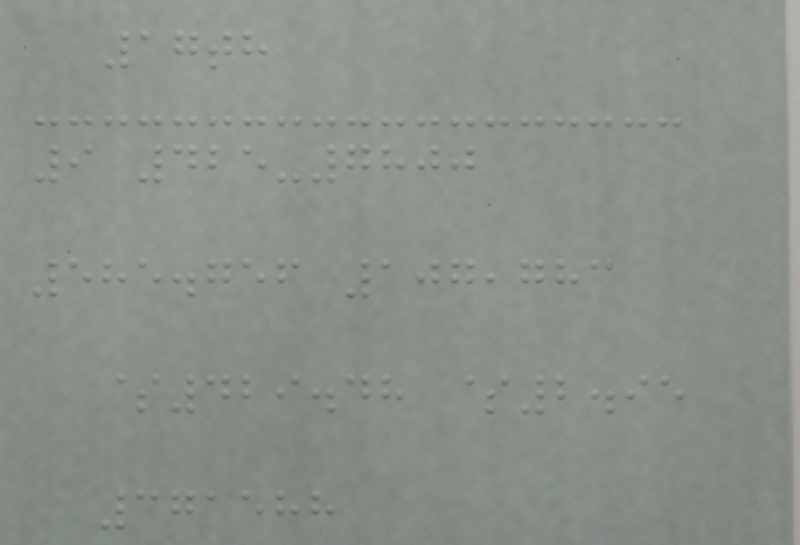17th
9 425-7800
585.756 107,783
$429.48 $2.95
371588
